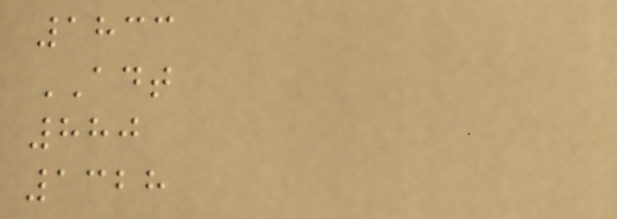1833
ADT
880
1328
